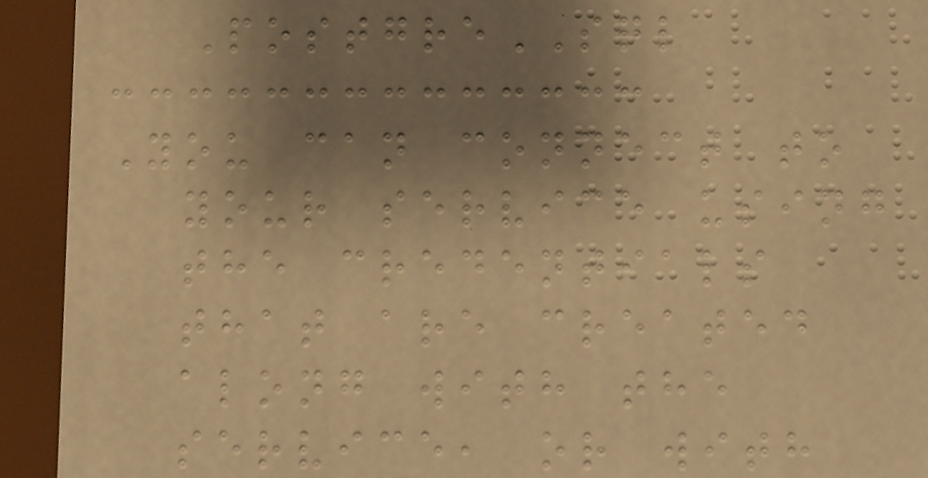PostgreSQL
You can connect to
your service using
the credentials
that are created
along with the
service, or with
